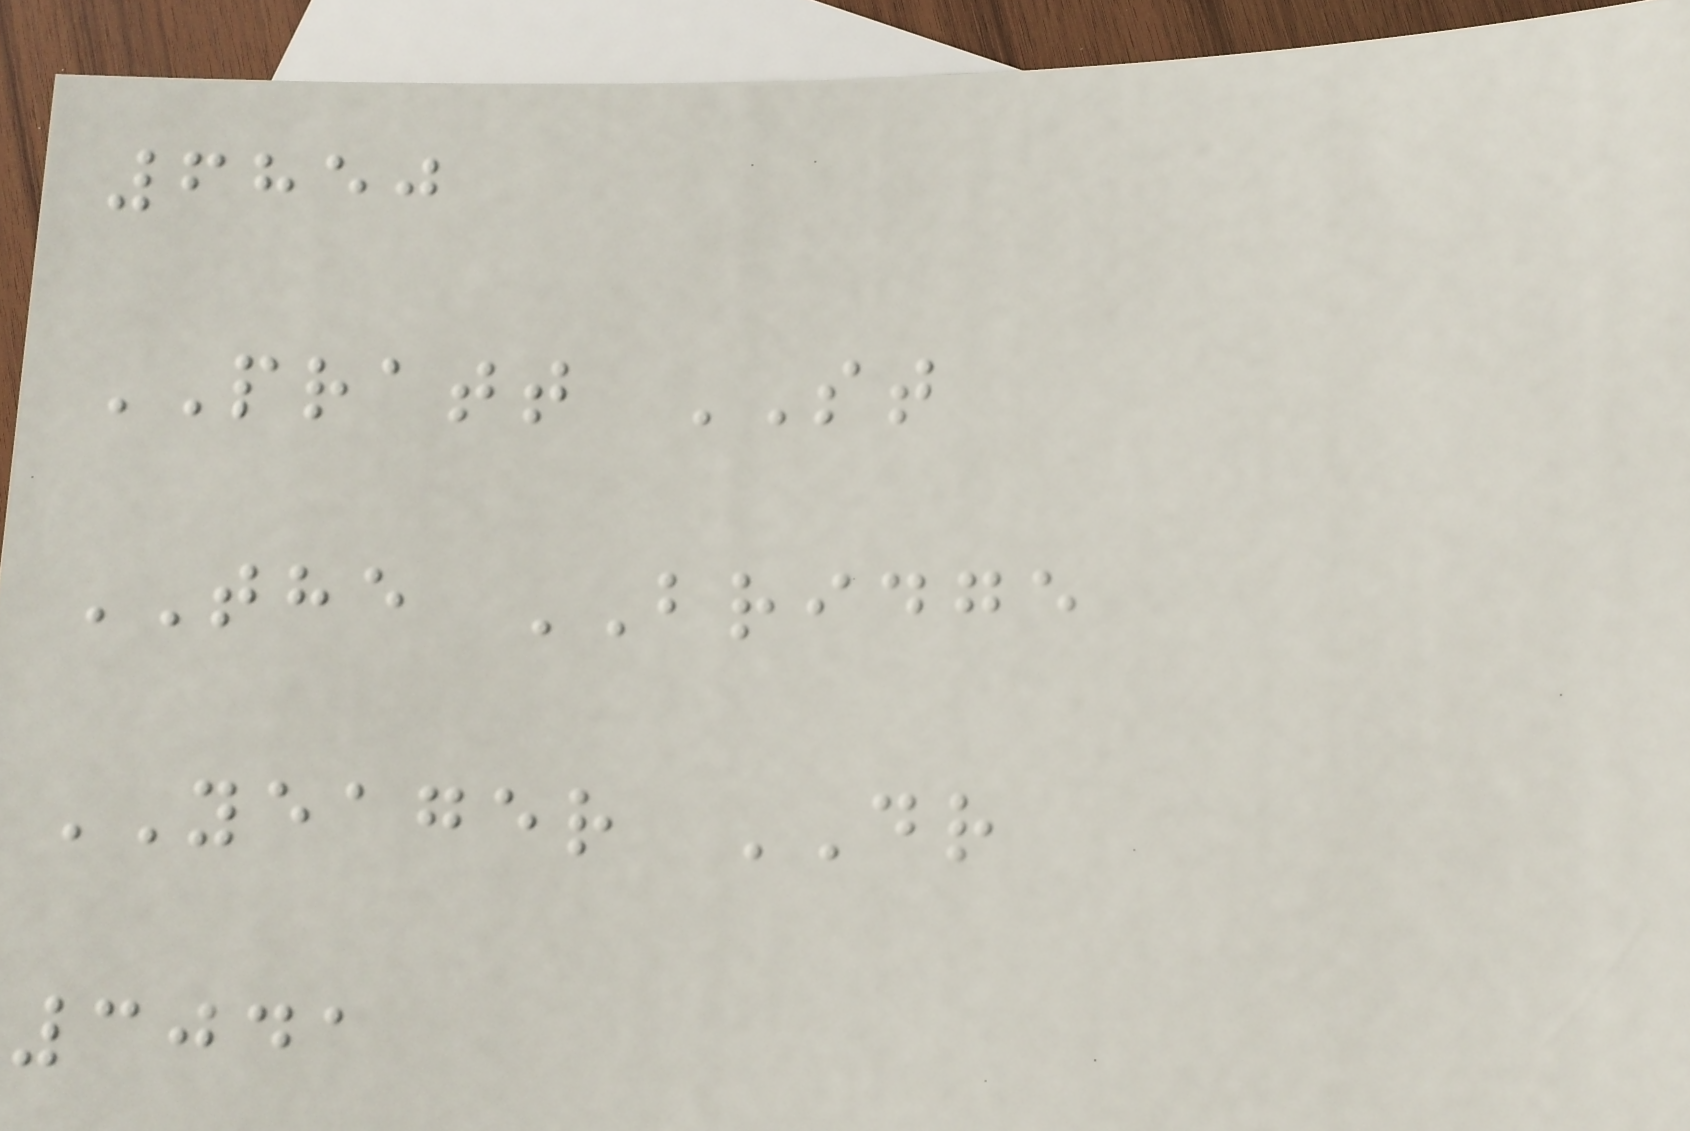6850
PRATT ST
THE BRIDGE
YEAGER DR
3041
